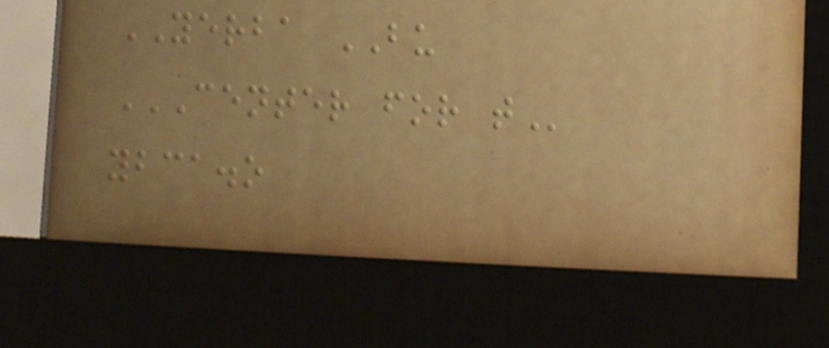YERBA BU
CENTER FOR T
ybca.o
